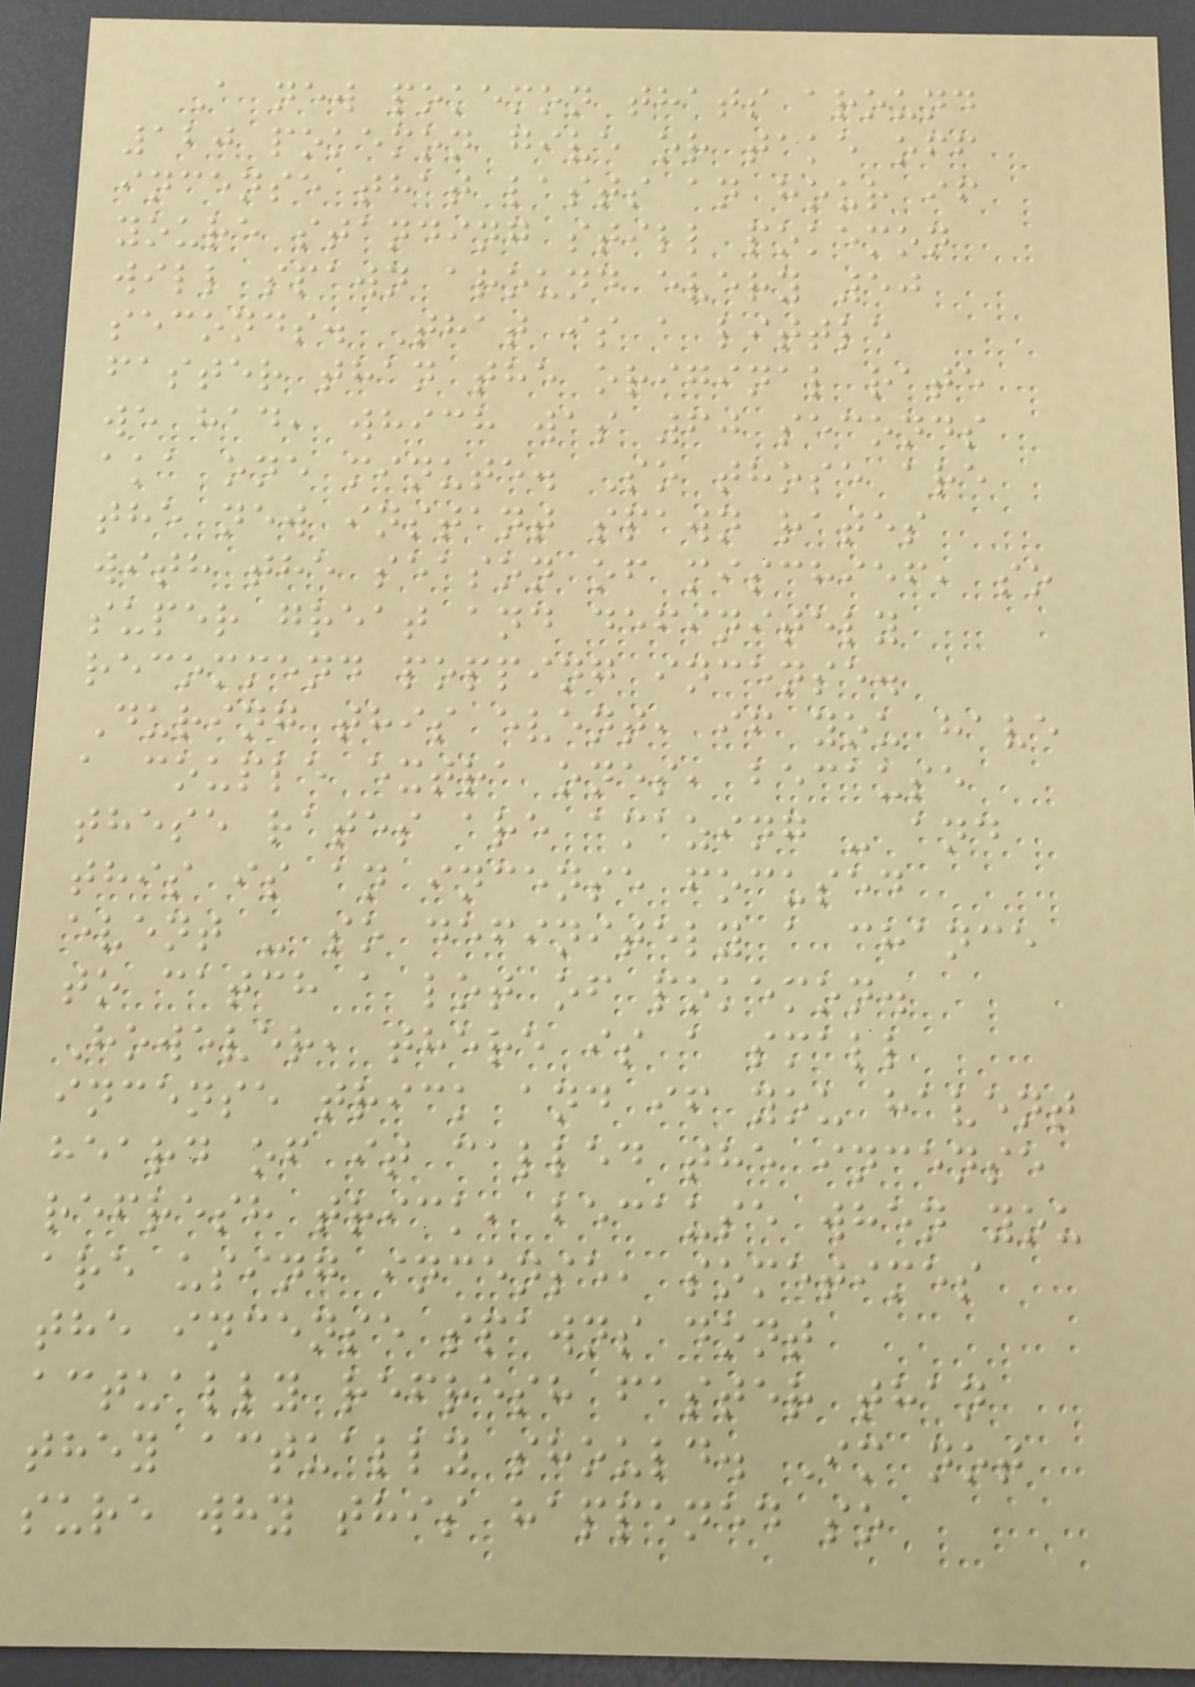A new pokemon thats around
120 pokemon give or take off
incense that lasts an hour if
youre standing still pokemon
will spawn around every 50
seconds. That is a little
faster than the original rate
we had, which was 60 seconds
aka one minute. So those are
the new instant spawn rates
with the season of mischief, so
super great and definitely
recommend popping incense.
During this event, if you have
a couple extra ones, because
these rates are amazing - and
this is an incense focused
event - so definitely a chance
to catch a lot of pokemon.
However, there is a small
incense trick and if you havent
heard of it called the incense
refresh trick, because when you
are using incense, sometimes
the incense spawns dont
actually refresh faster than
they actually should. Im not
sure why this happened so
